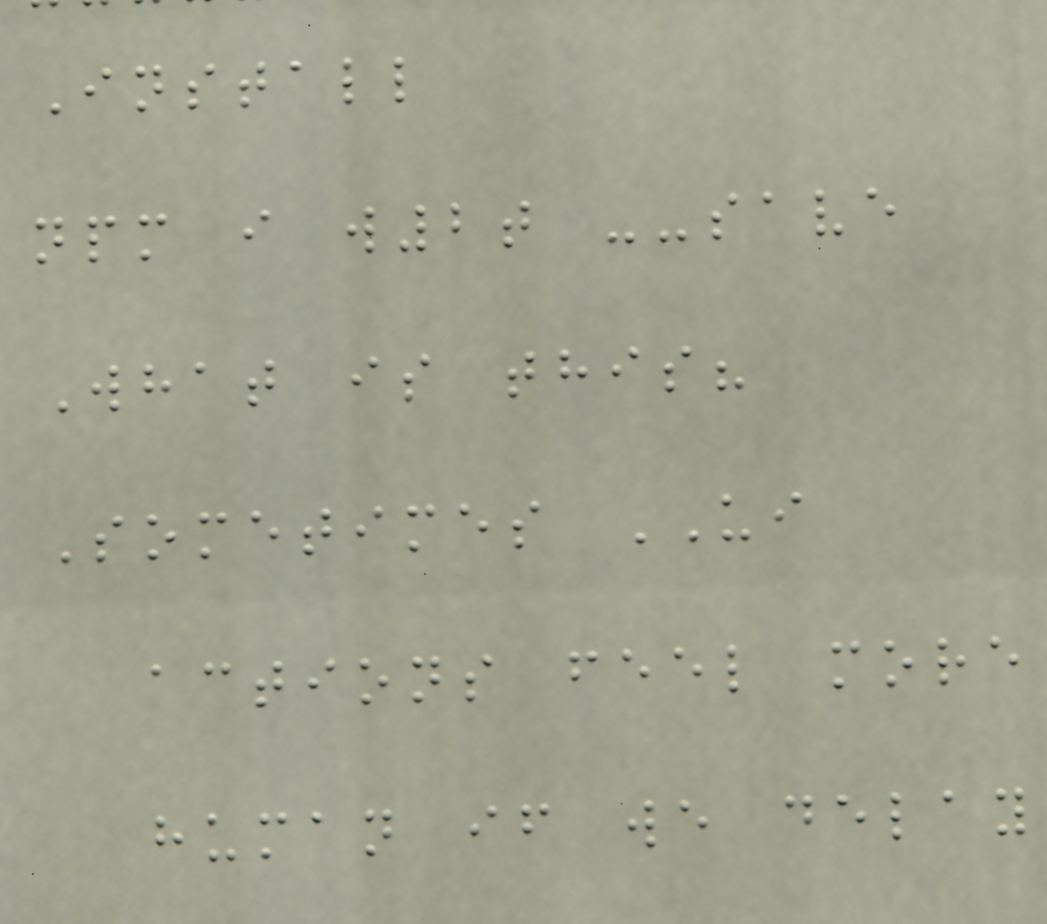Install
npm i w2t --save
What is this?
Sometimes UI
actions feel more
human if we delay
